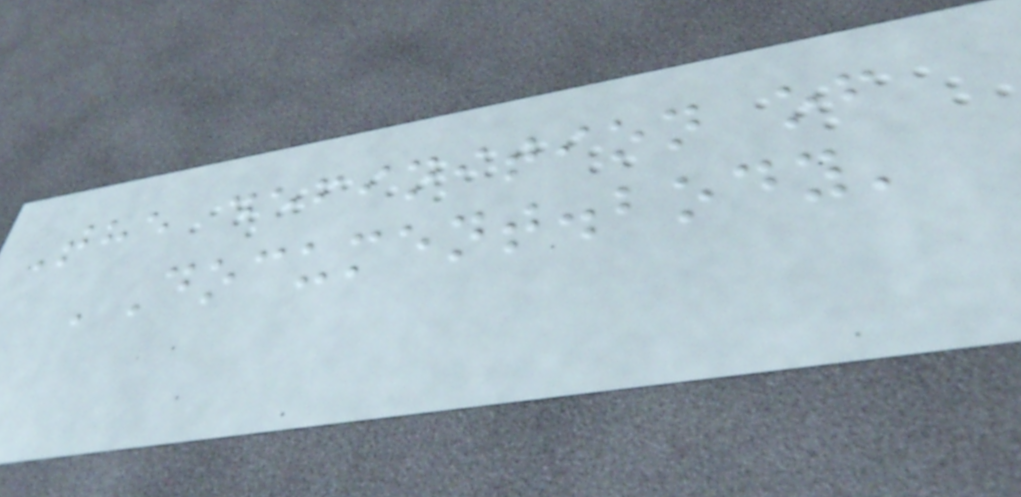The definition of
'Document.body'
